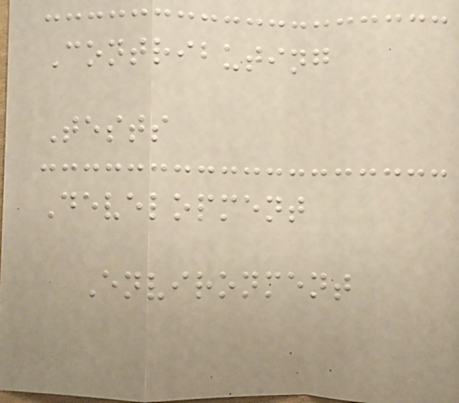Contributing
Tests
Development
Environment
